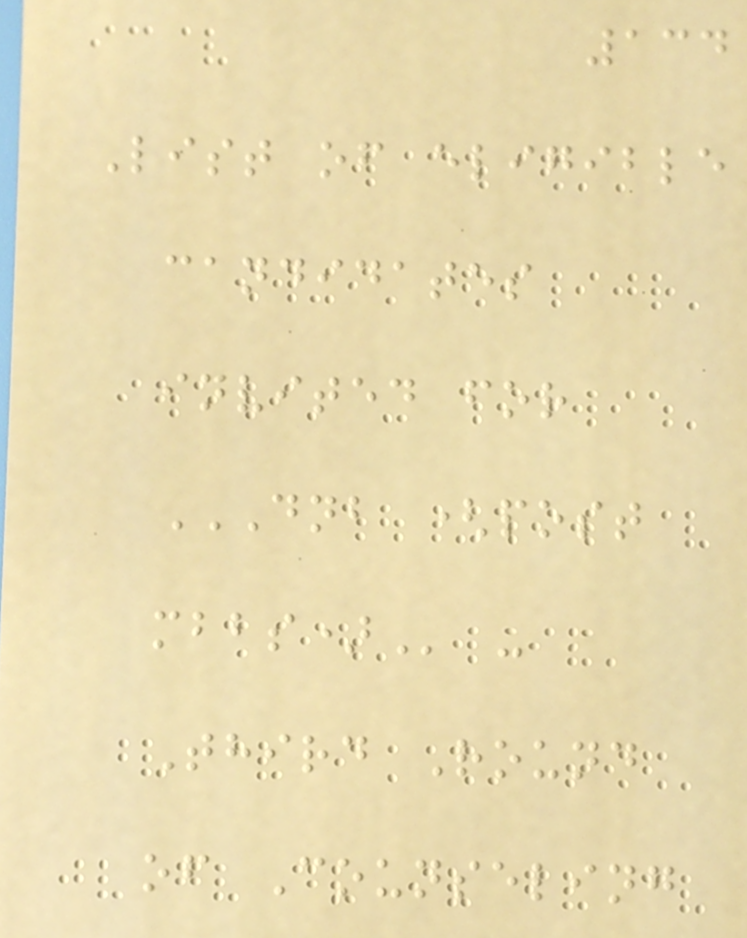134
List of eligible
candidates
invited for
DNB (POST
MBBS) -
Third Round
of Counseling
